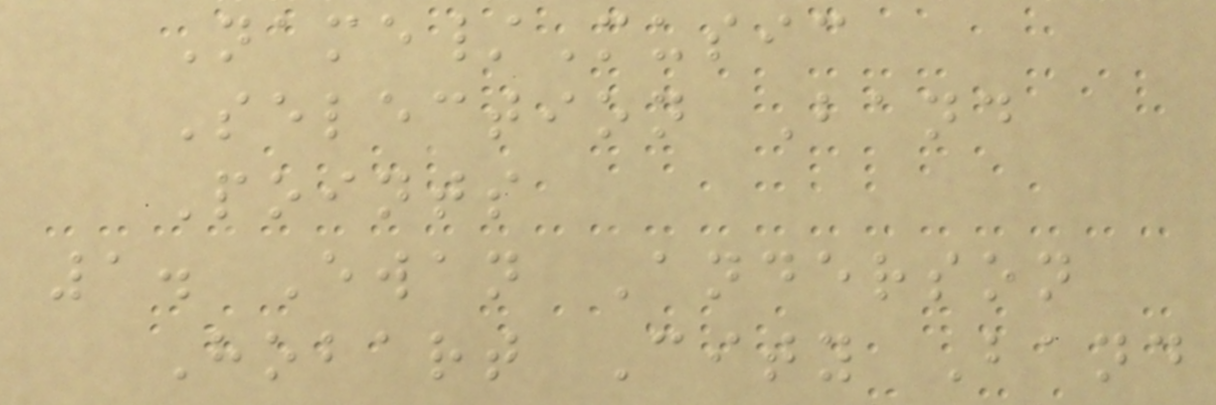Name/Music
Selection Band
Points
1. Ewan Anderson
Hobart City Band
